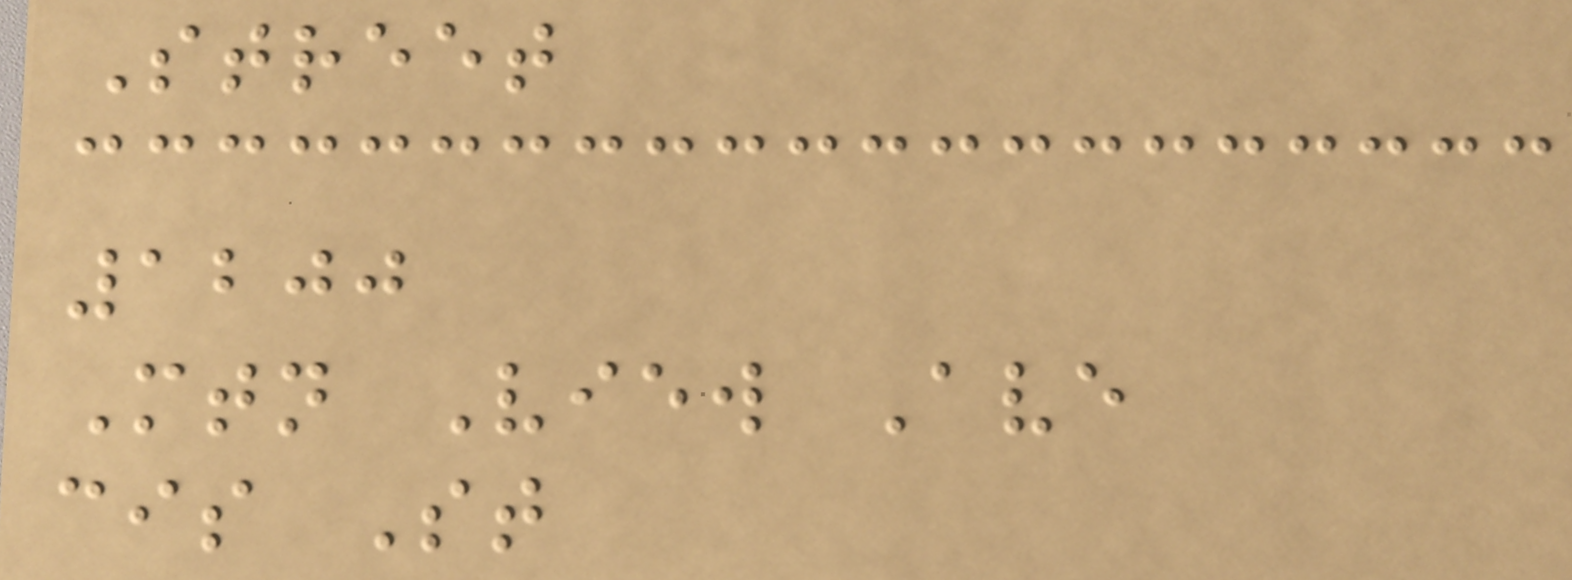Street
1200
Mtn View Ave
cis St
